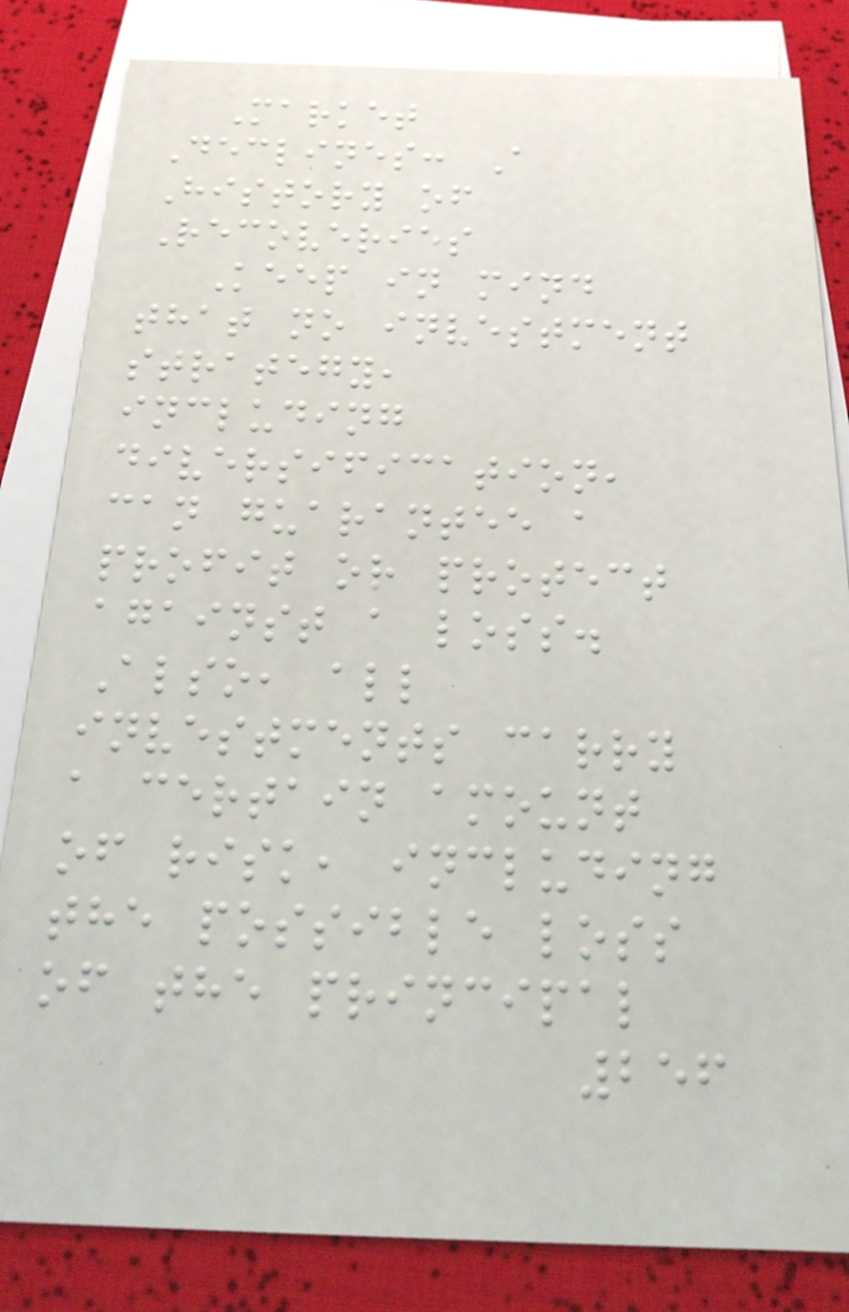Market
Declines: A
History of
Recoveries
Keep in mind
that no investment
strategy,
including
diversification,
can guarantee a
profit or protect
against a loss.
Also, all
investments carry
a certain amount
of risk, including
the possible loss
of the principal
256
